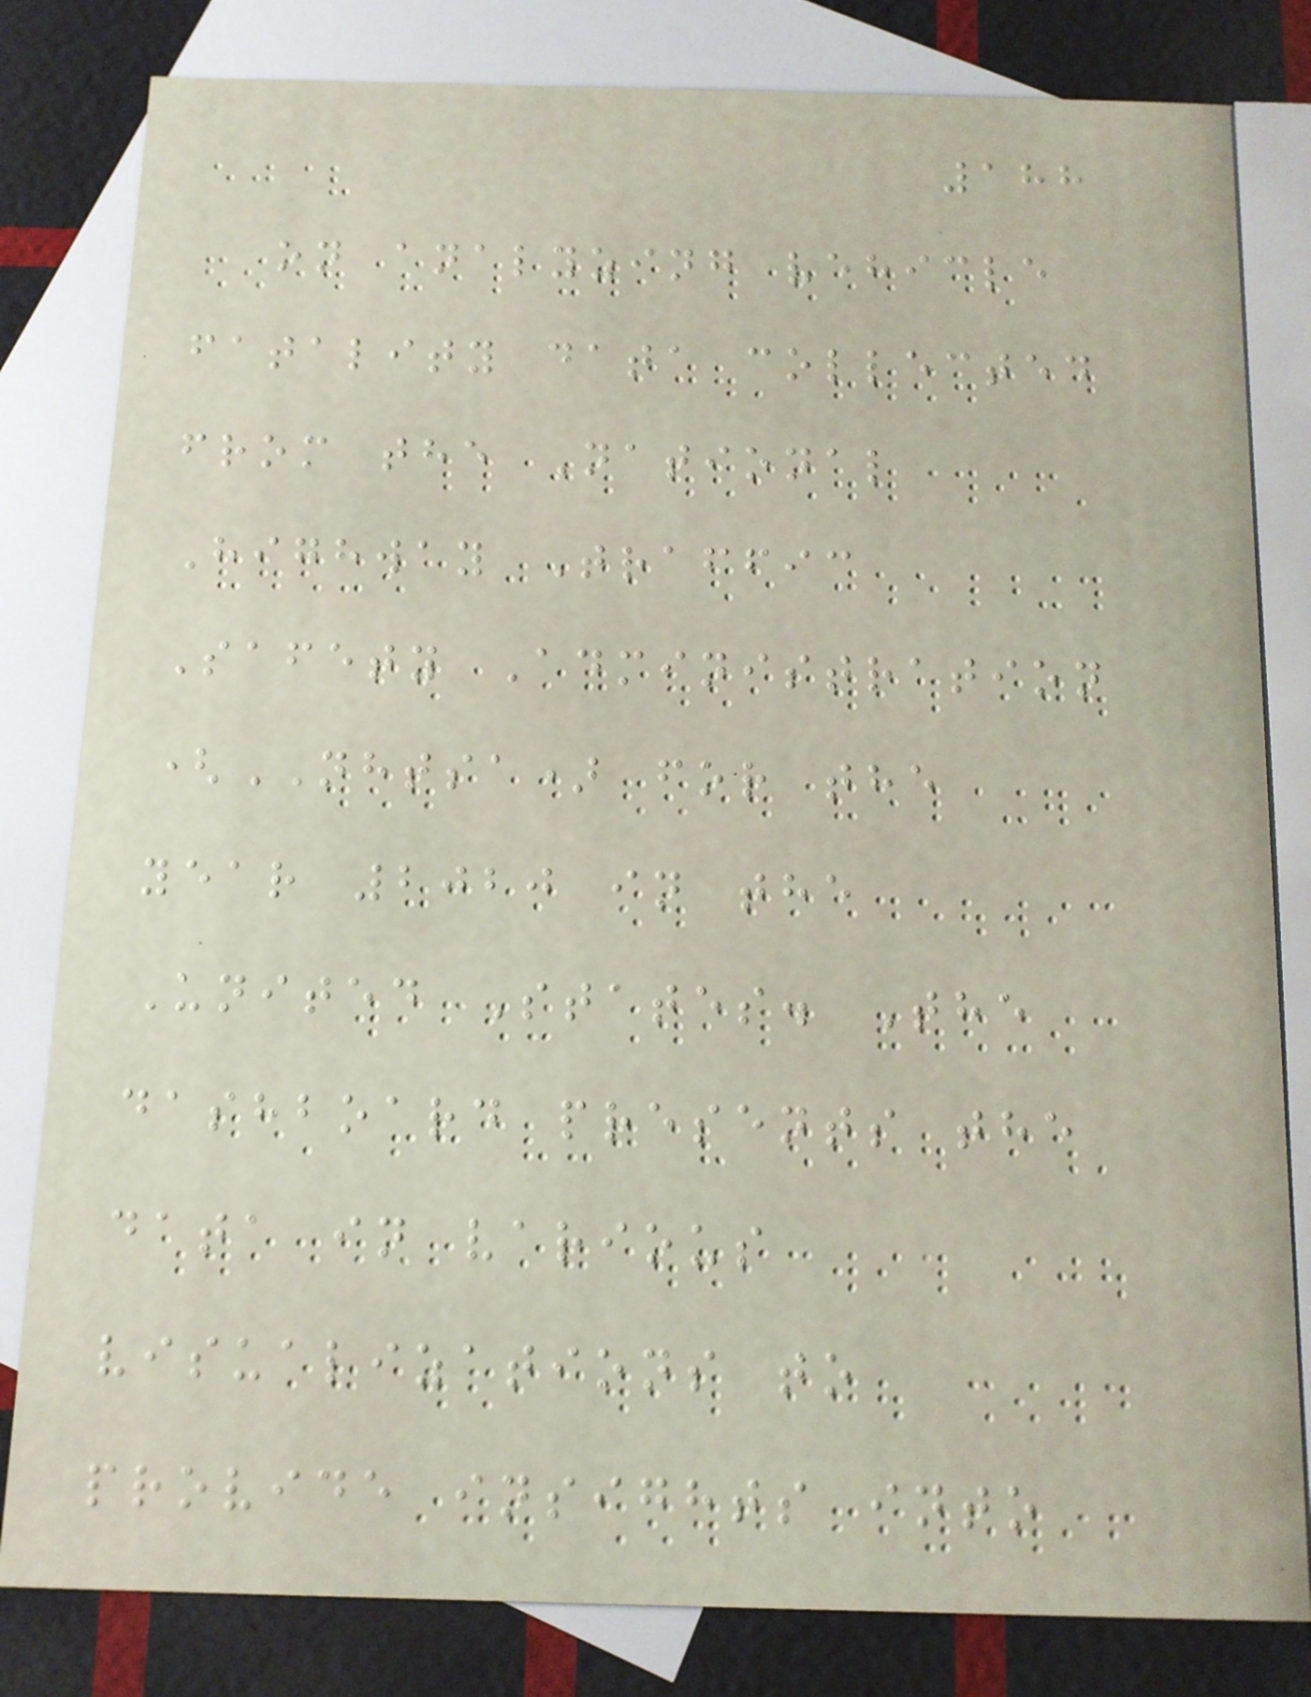188
on analyzing vehicle
fatality data collected
from the National
Highway Traffic
Safety Administration
(NHTSA) for the
year 2020 in the
United States. The
dashboard presents the
data in various
visualizations to
provide insights into
